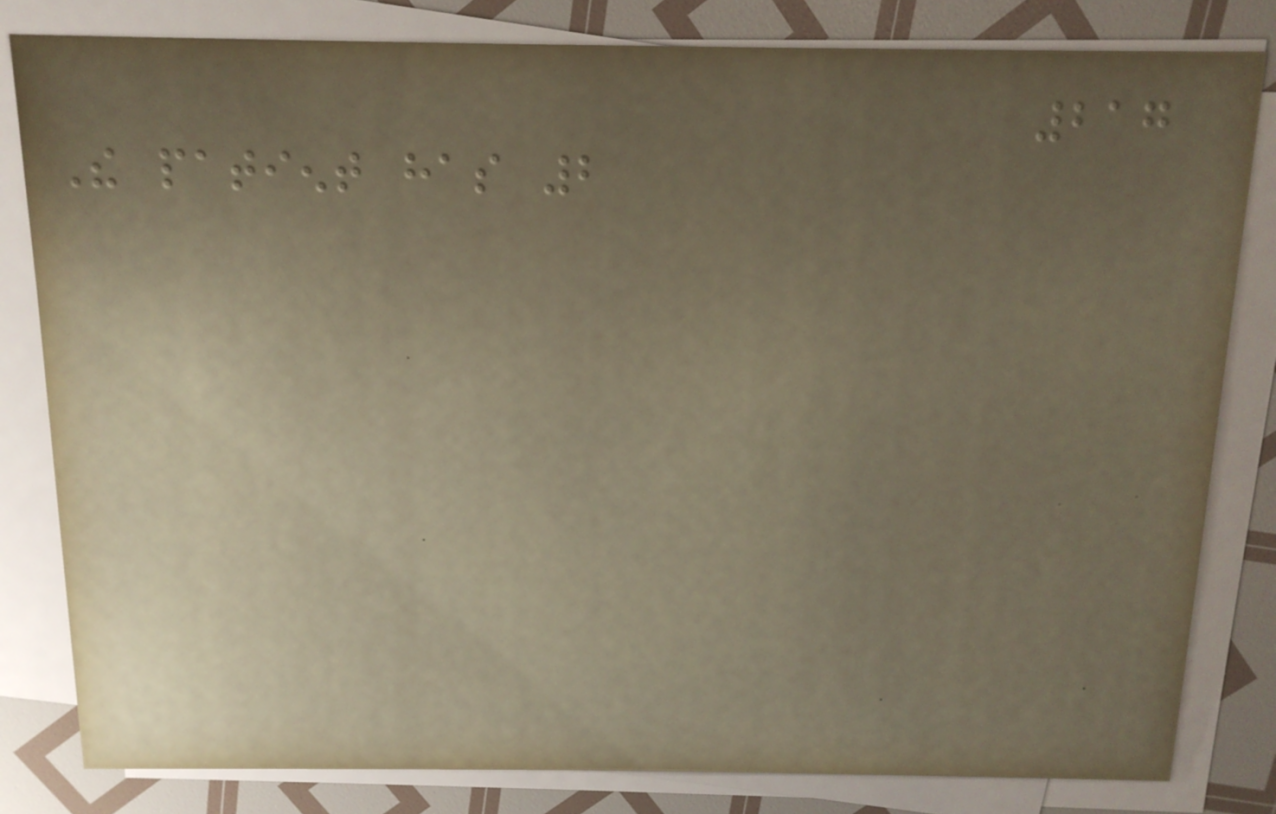217
The patient has 2
